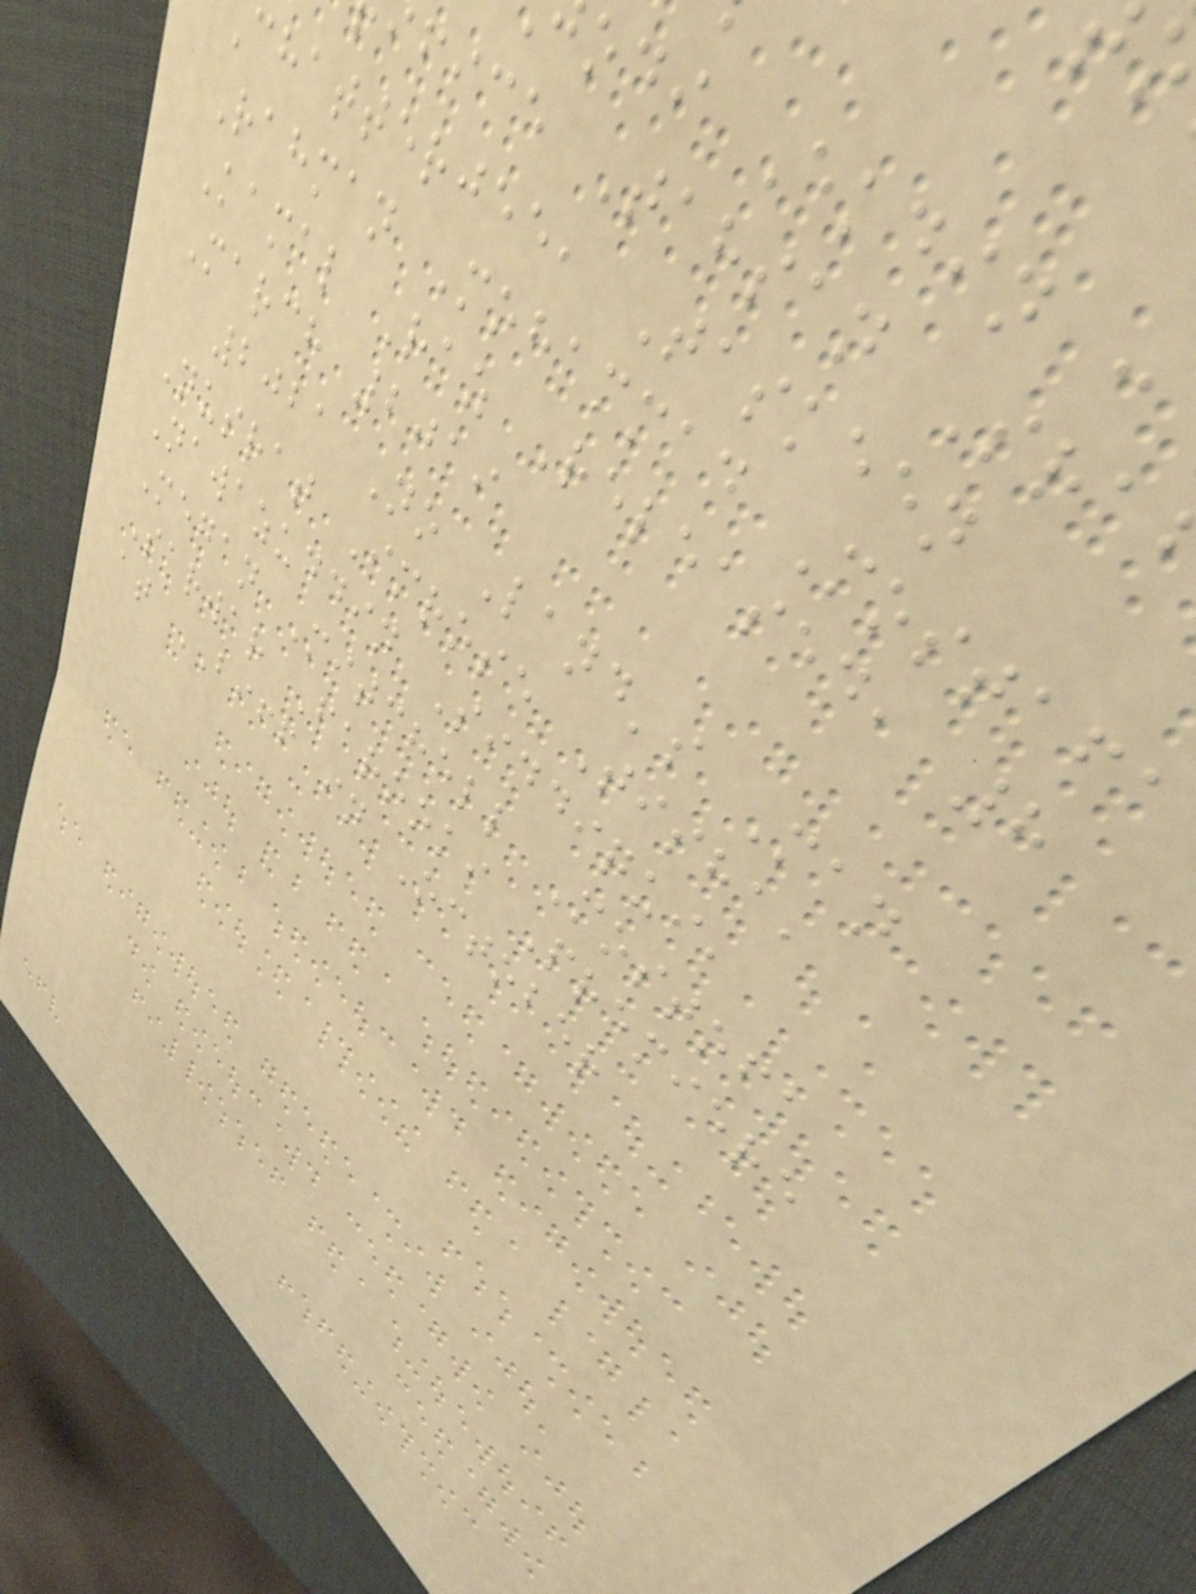odi Ekdin :
fice Tahsan Sra
chatterjee, Taskeen
Rahman Mohammad Mostafa
Kamal Raz Released, 8
March 2019
2021 No Land's Man
Nusrat Imrose Tisha,
Nawazuddin Siddiqui,
Megan Mitchell Mostofa
Sarwar Farooki Premiere
at BIFF in October
